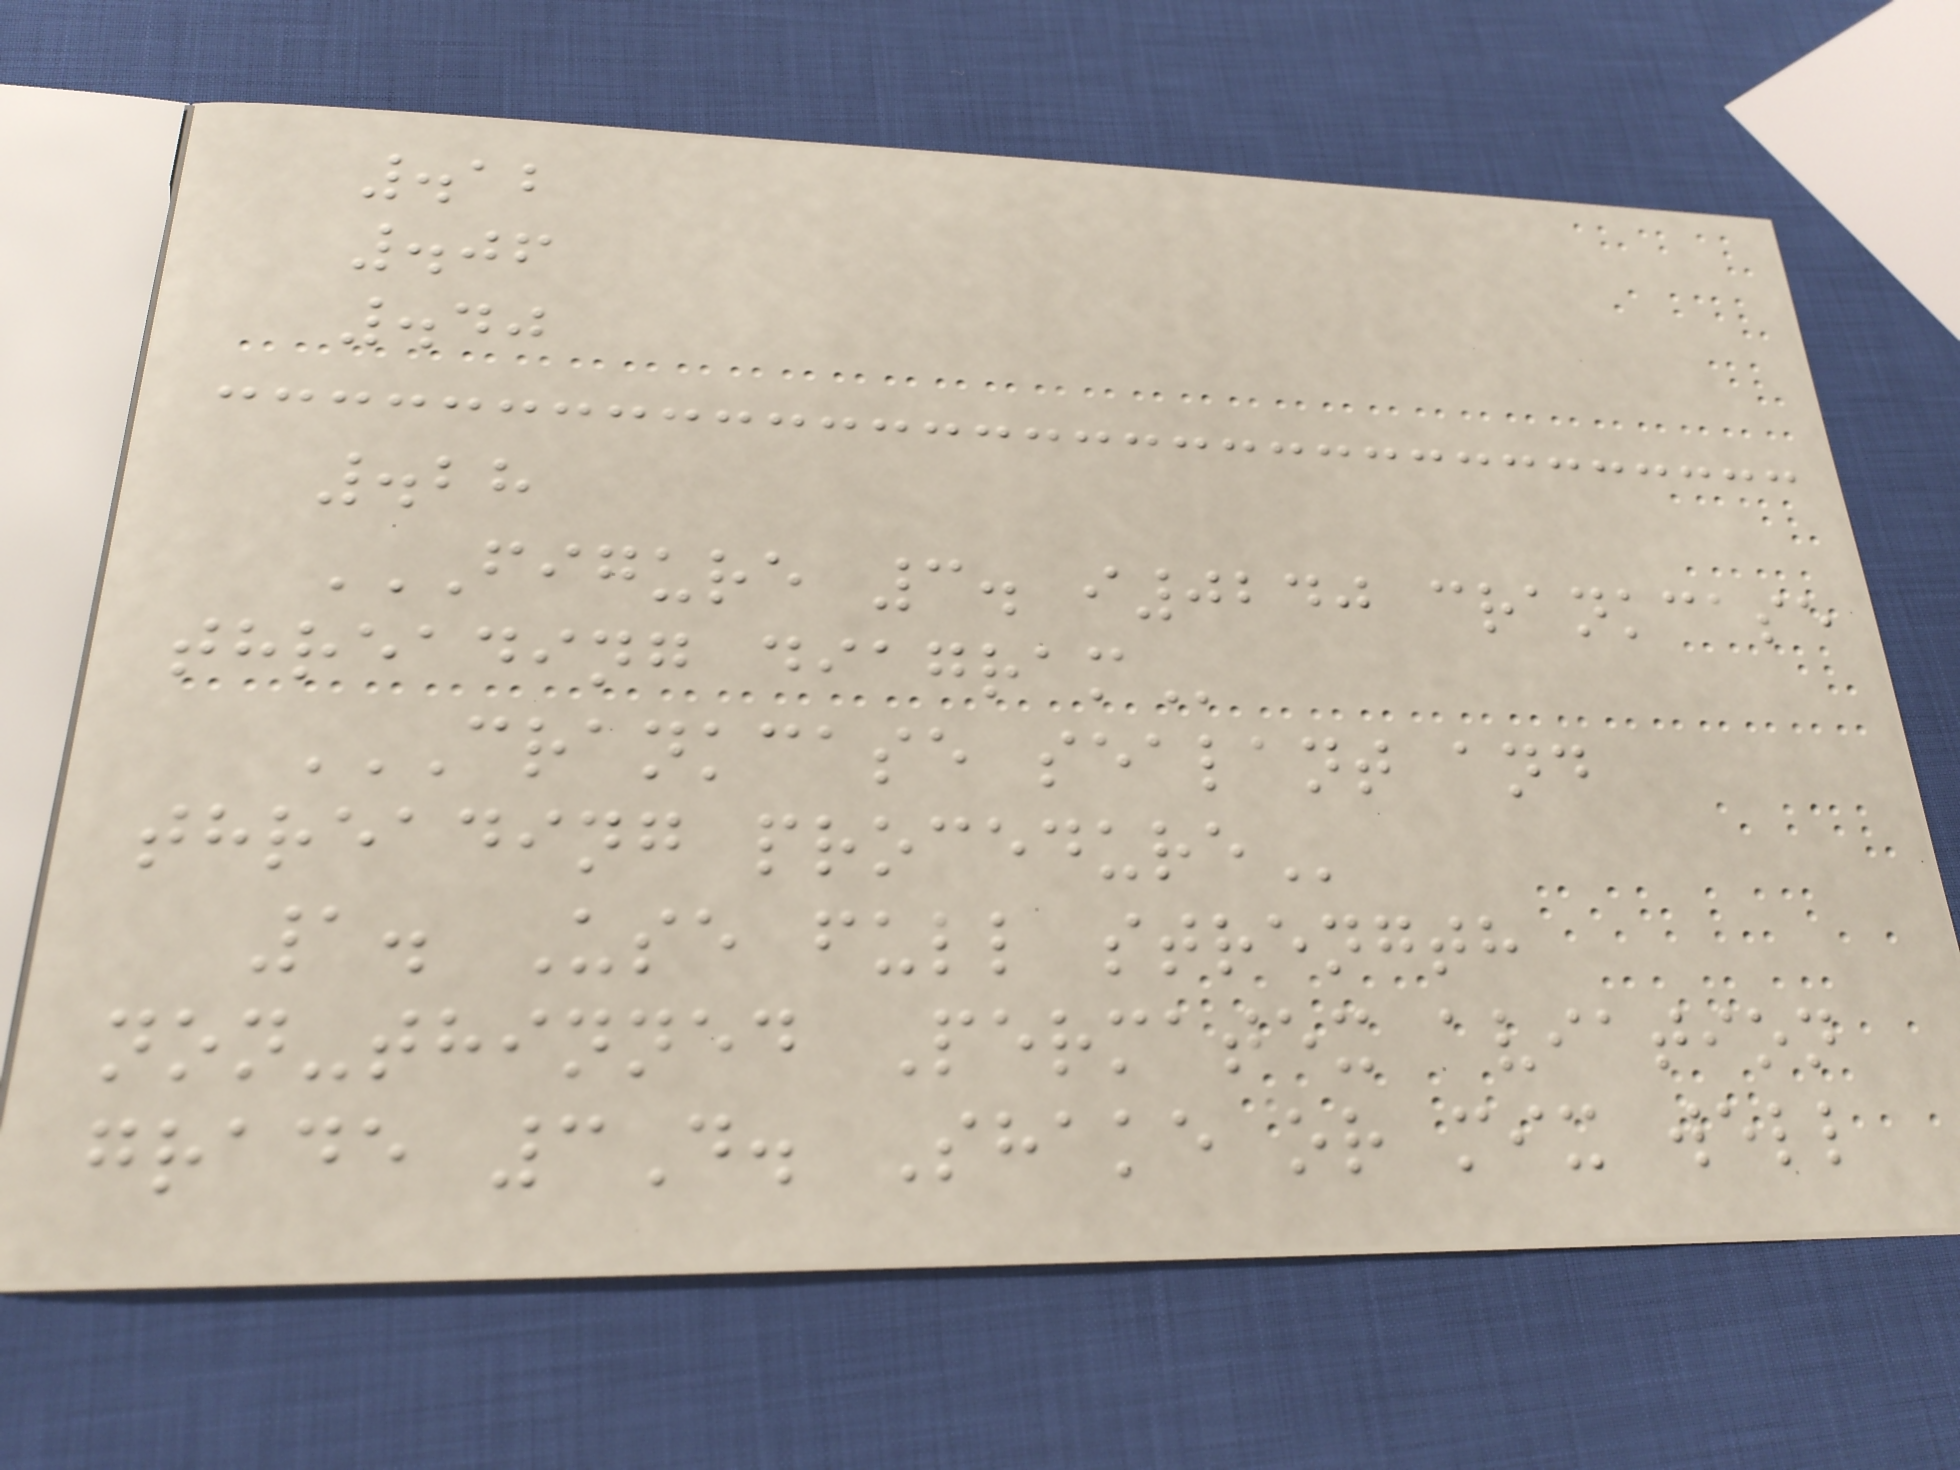.12
.06
.40
.28
FIGURE 3. I0240 CRANKCASE
THREADING DIAGRAM
CRANKCASE SEALANT AND
THREADING PROCEDURE
1. Use full strength
non-thinned Permatex aviation
grade 3D. Shake or mix well
